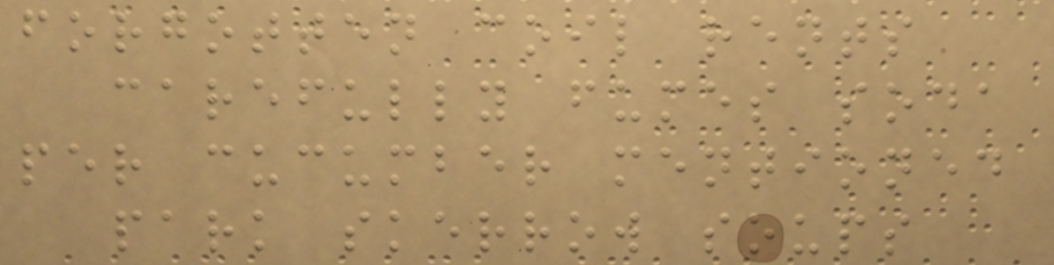forgotten coil rents
carefully fumes soda
per cucumber mentioned
park skerrow soups
